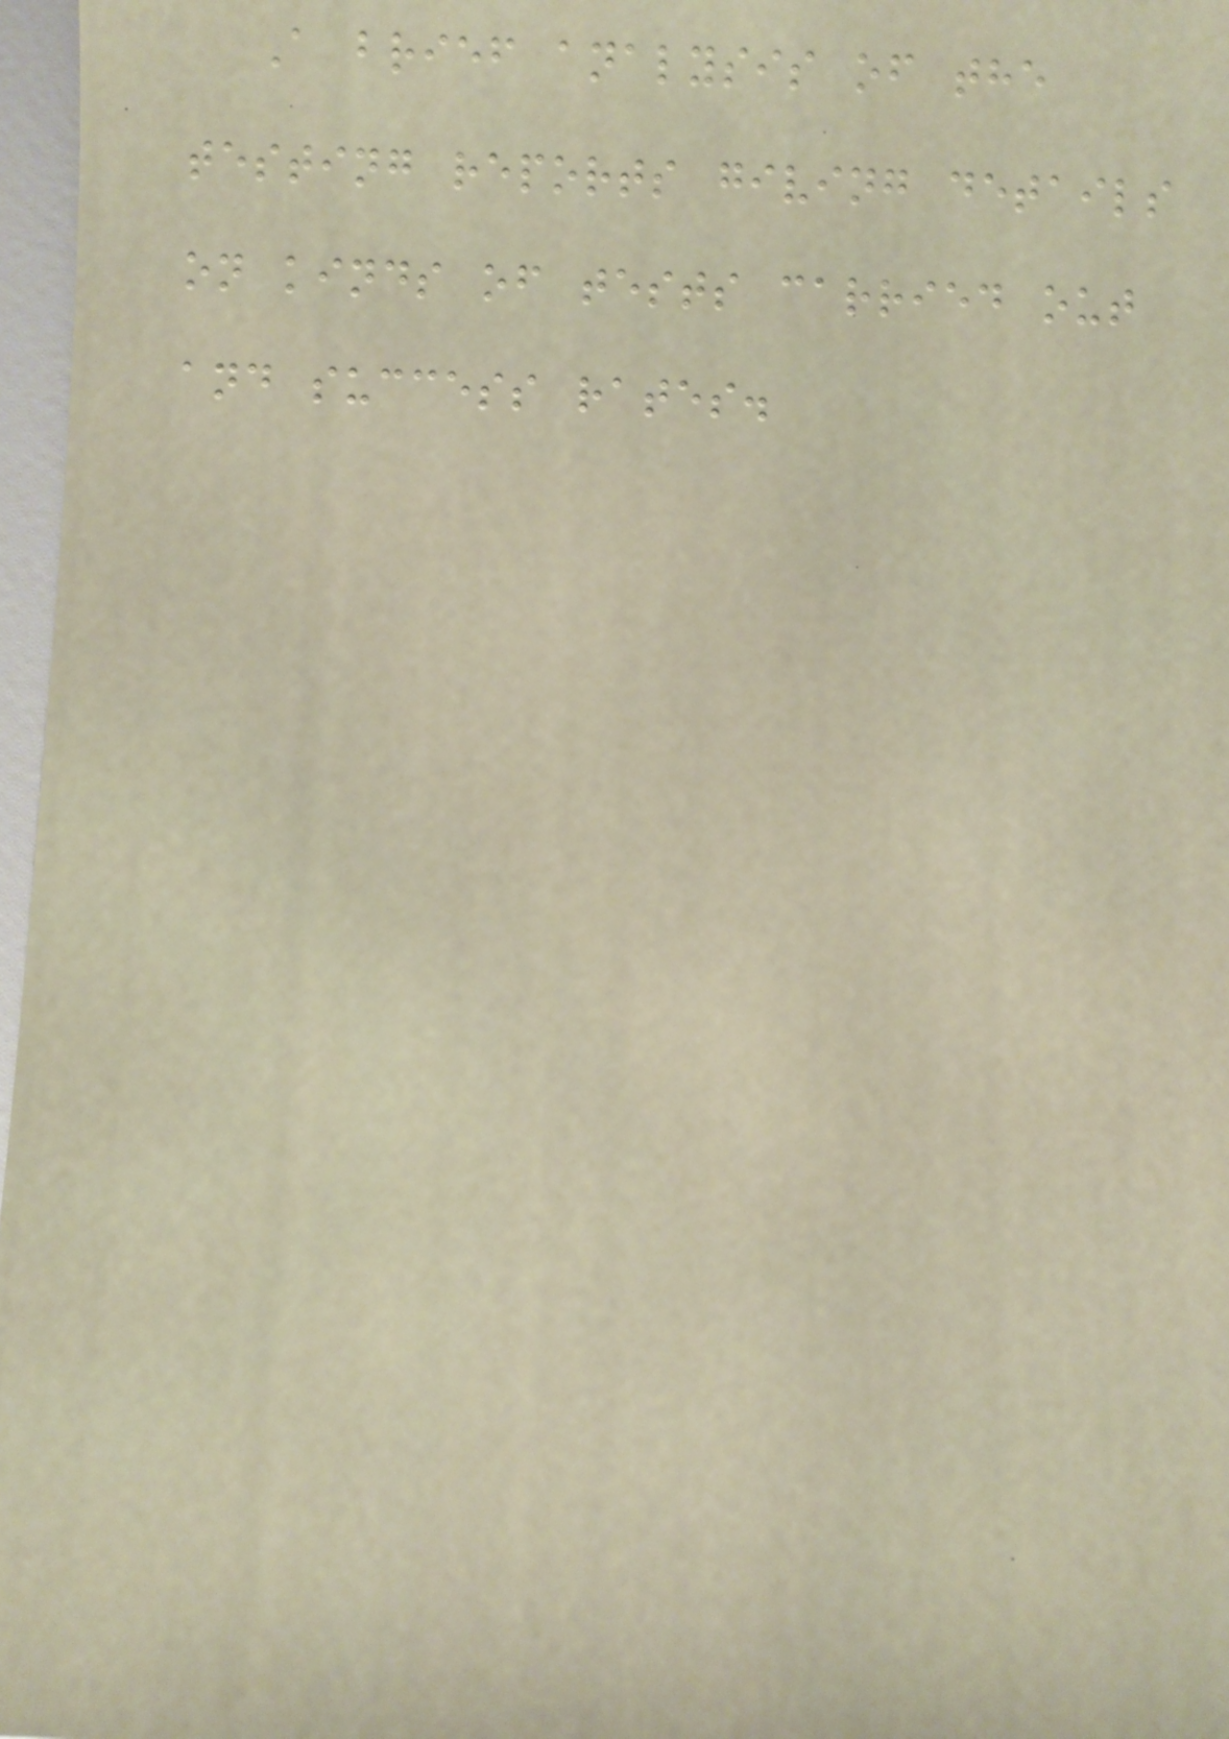A brief analysis of the
testing reports giving details
on kinds of tests carried out
and success rates.
